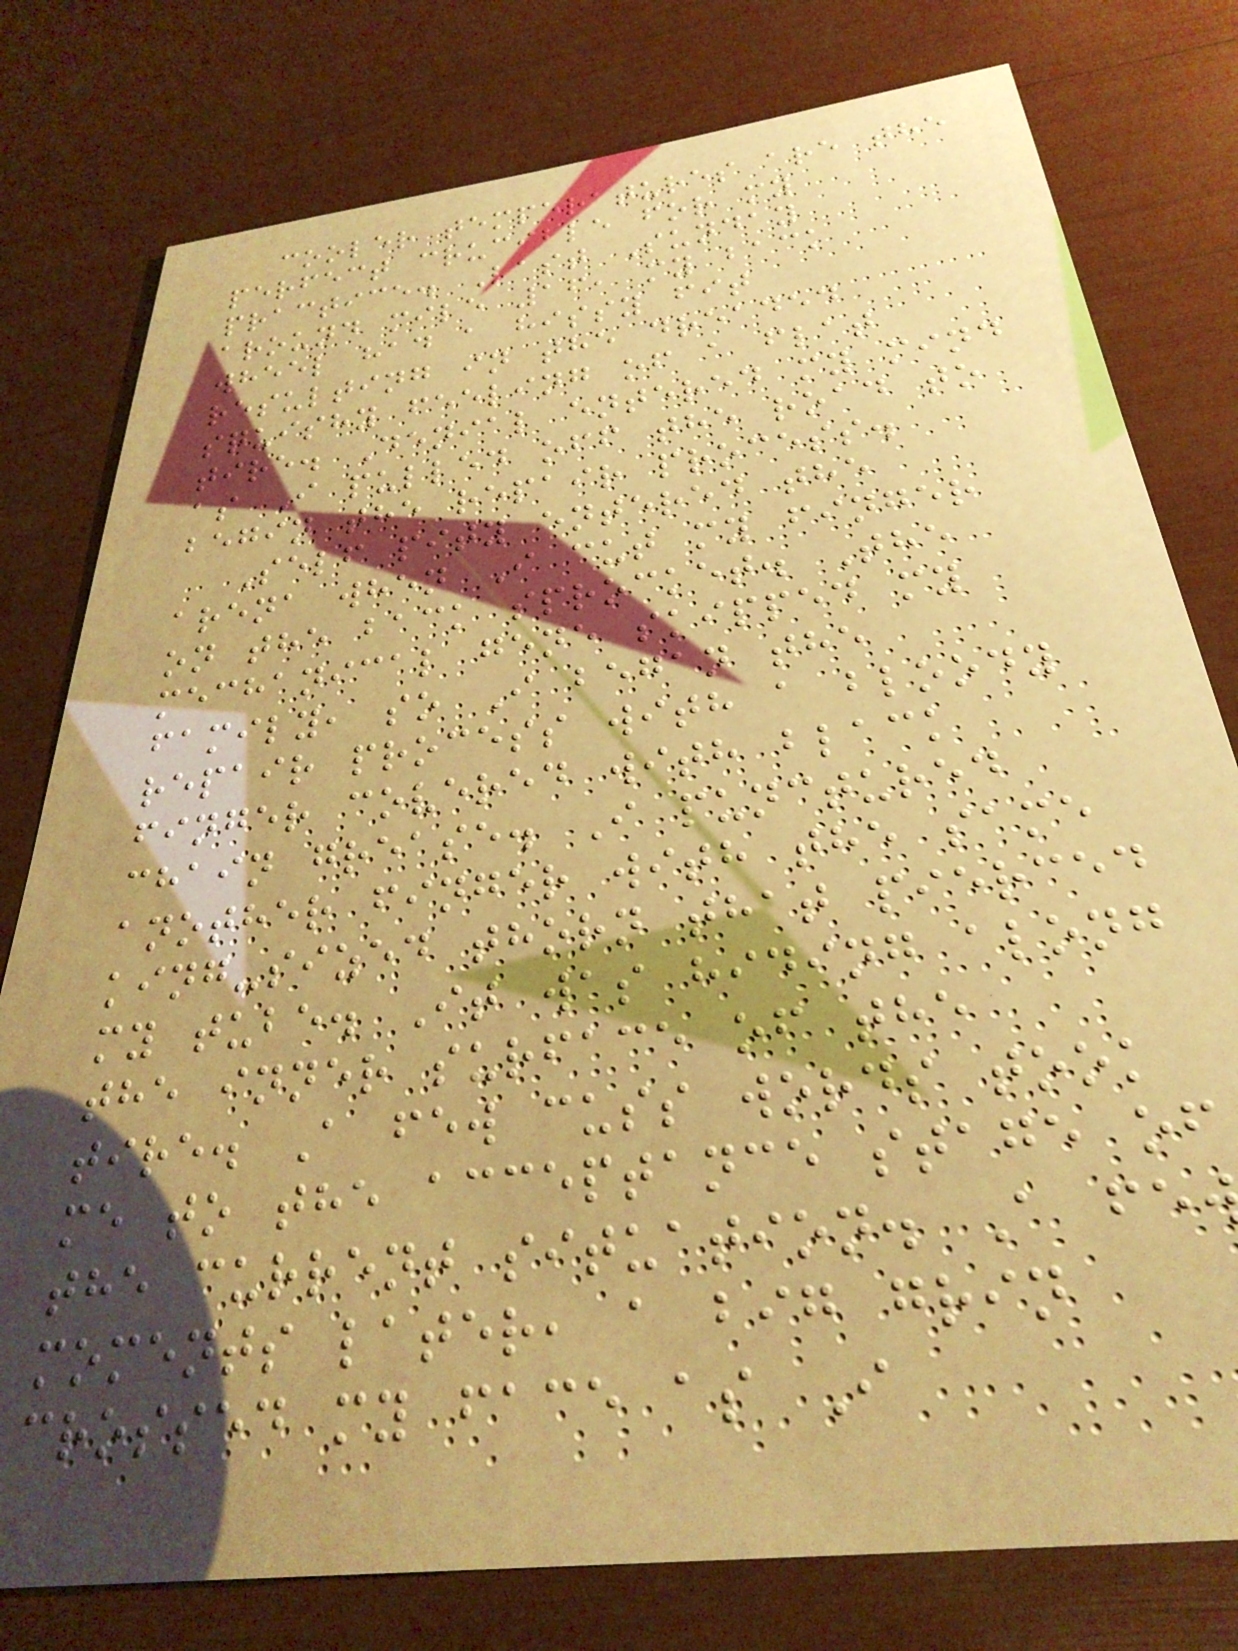cooler temperatures are the
perfect crucible for my
practice. Last Sunday
around mile 16, my back
wheel had a hissy fit
resulting in the dreaded
squishy feeling of a flat
tire. Denial entered my mind
as I pulled off the road to
begin the repair process.
Self pity entered the
arena when I cut my finger
on the back sprocket. The
mechanical gene skipped my
family, so I began the
repair process with a bloody
finger covered with black
chain grease. I punctured
another finger with the same
king-sized thorn that pierced
my tube. It was hiding along
the inner surface of the
tire. A few cuss words took
me to the acceptance stage of
the current situation. A fe
moments later, a big grin
crossed my face as I
